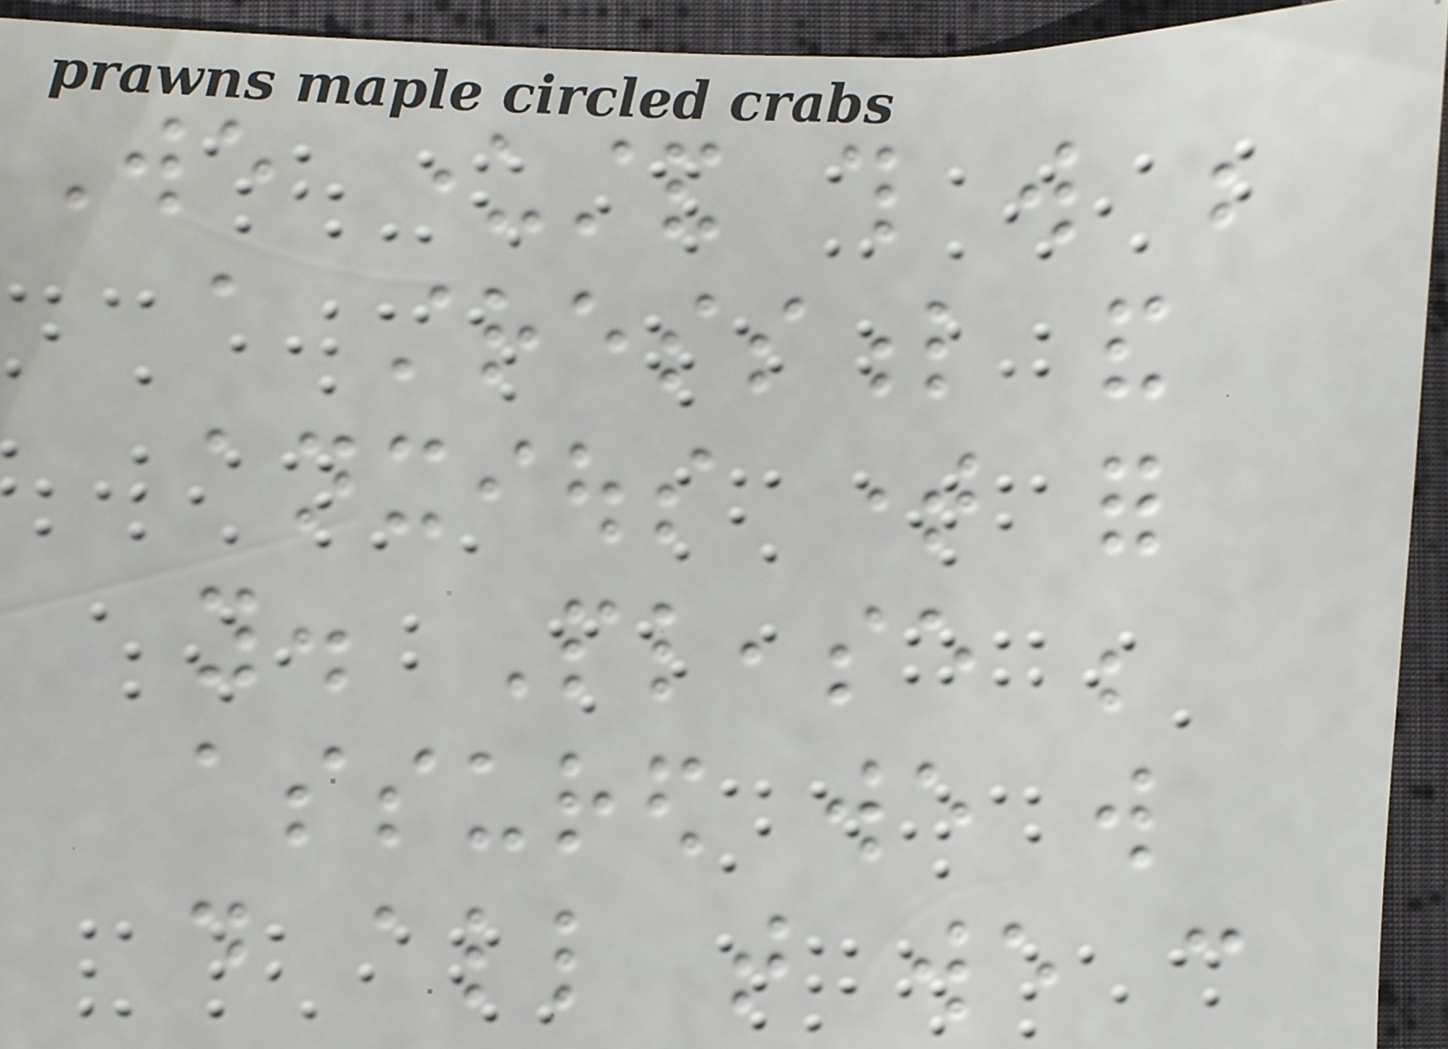We understand this will be
a stressful and
anxious time for
you. Please be
assured we will
do all that we can
